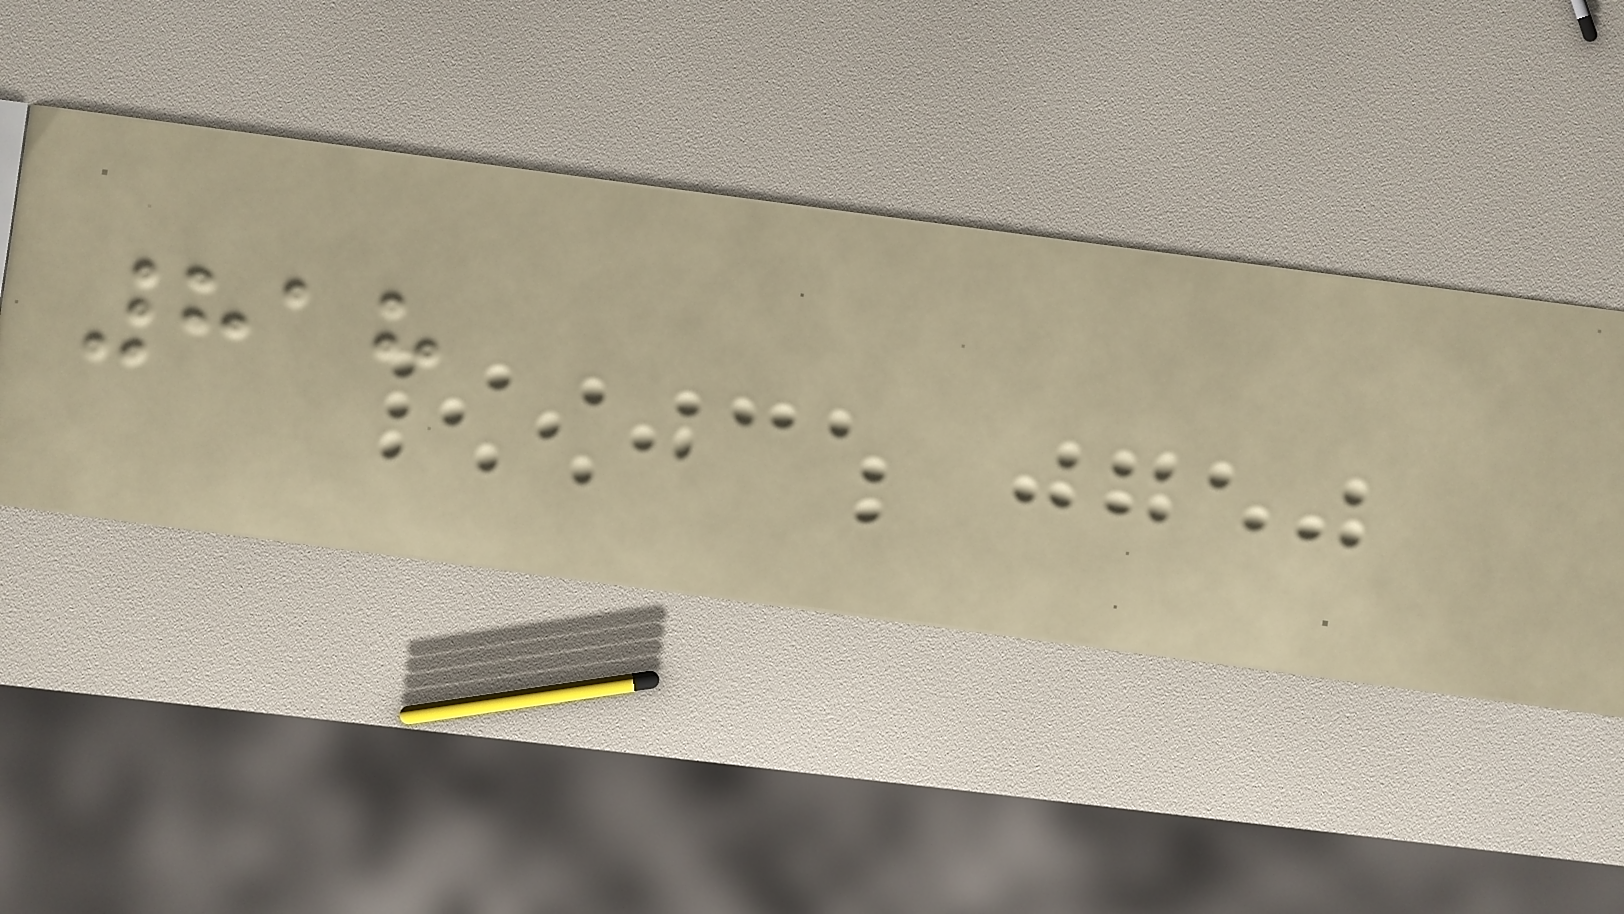818
